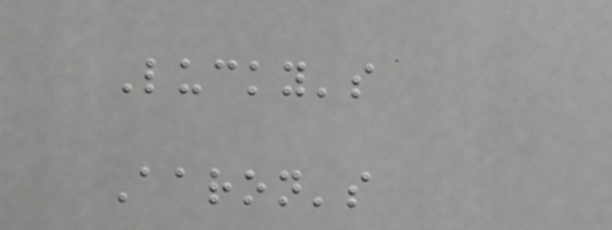Lucky's
Aaron's
